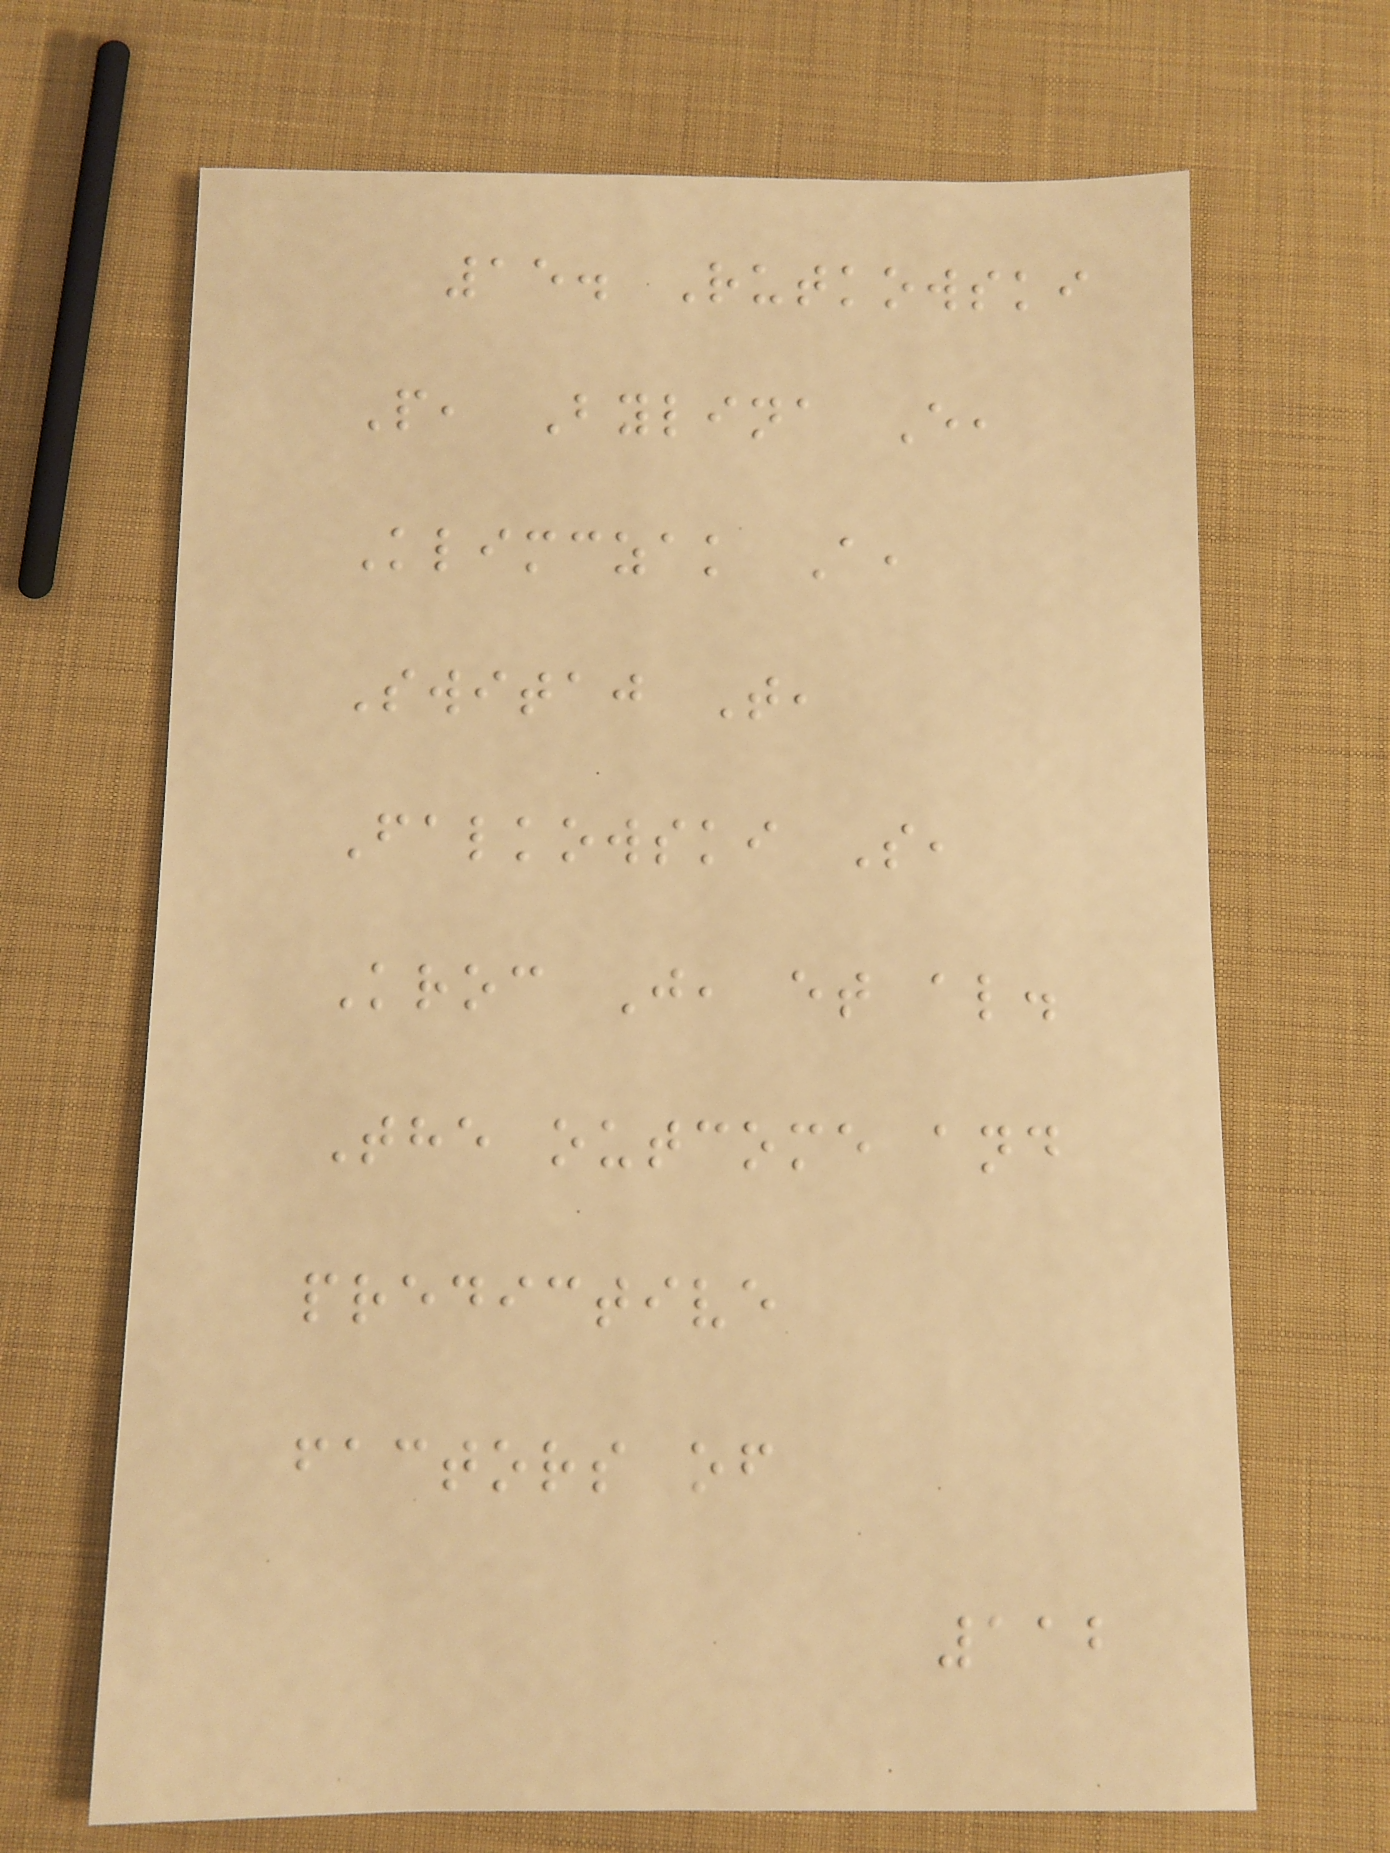15. Rutkowski
P, Bylina E,
Klimczak A,
Switaj T,
Falkowski S,
Kroc J, et al.
The outcome and
predictive
factors of
112
